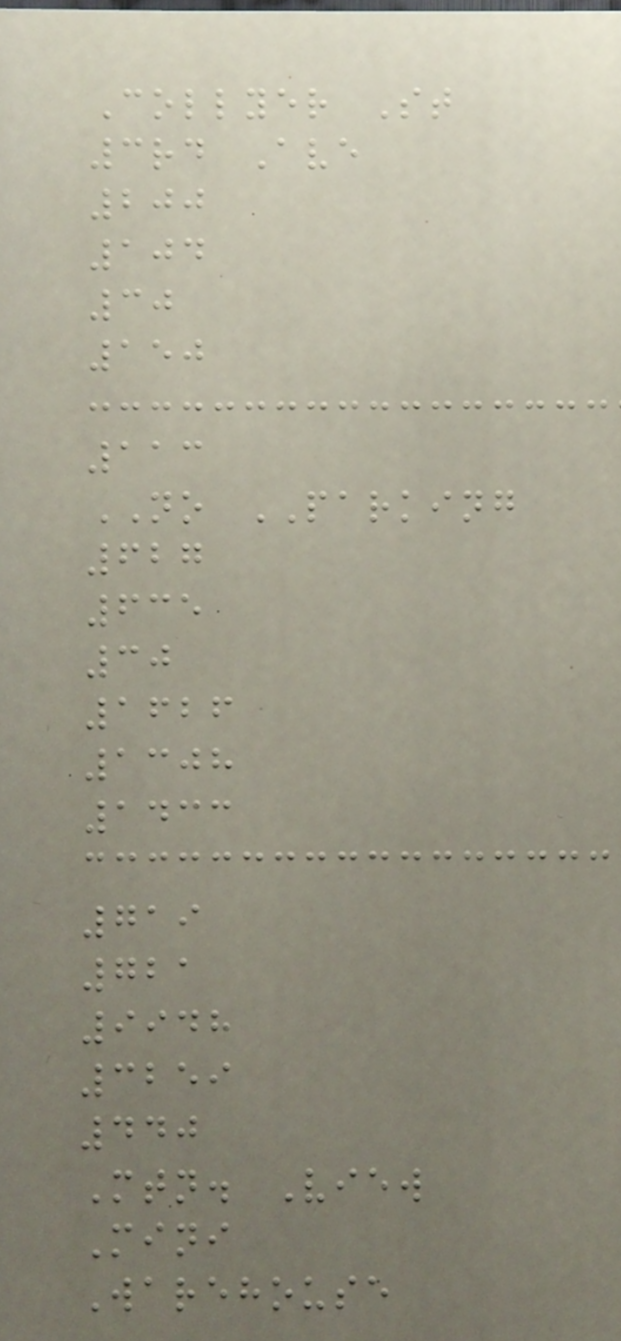Collyer St
3rd Ave
200
104
30
150
113
NO PARKING
627
635
30
1626
1308
1433
719
721
9948
3259
440
Mtn. View
Mini
Warehouse
